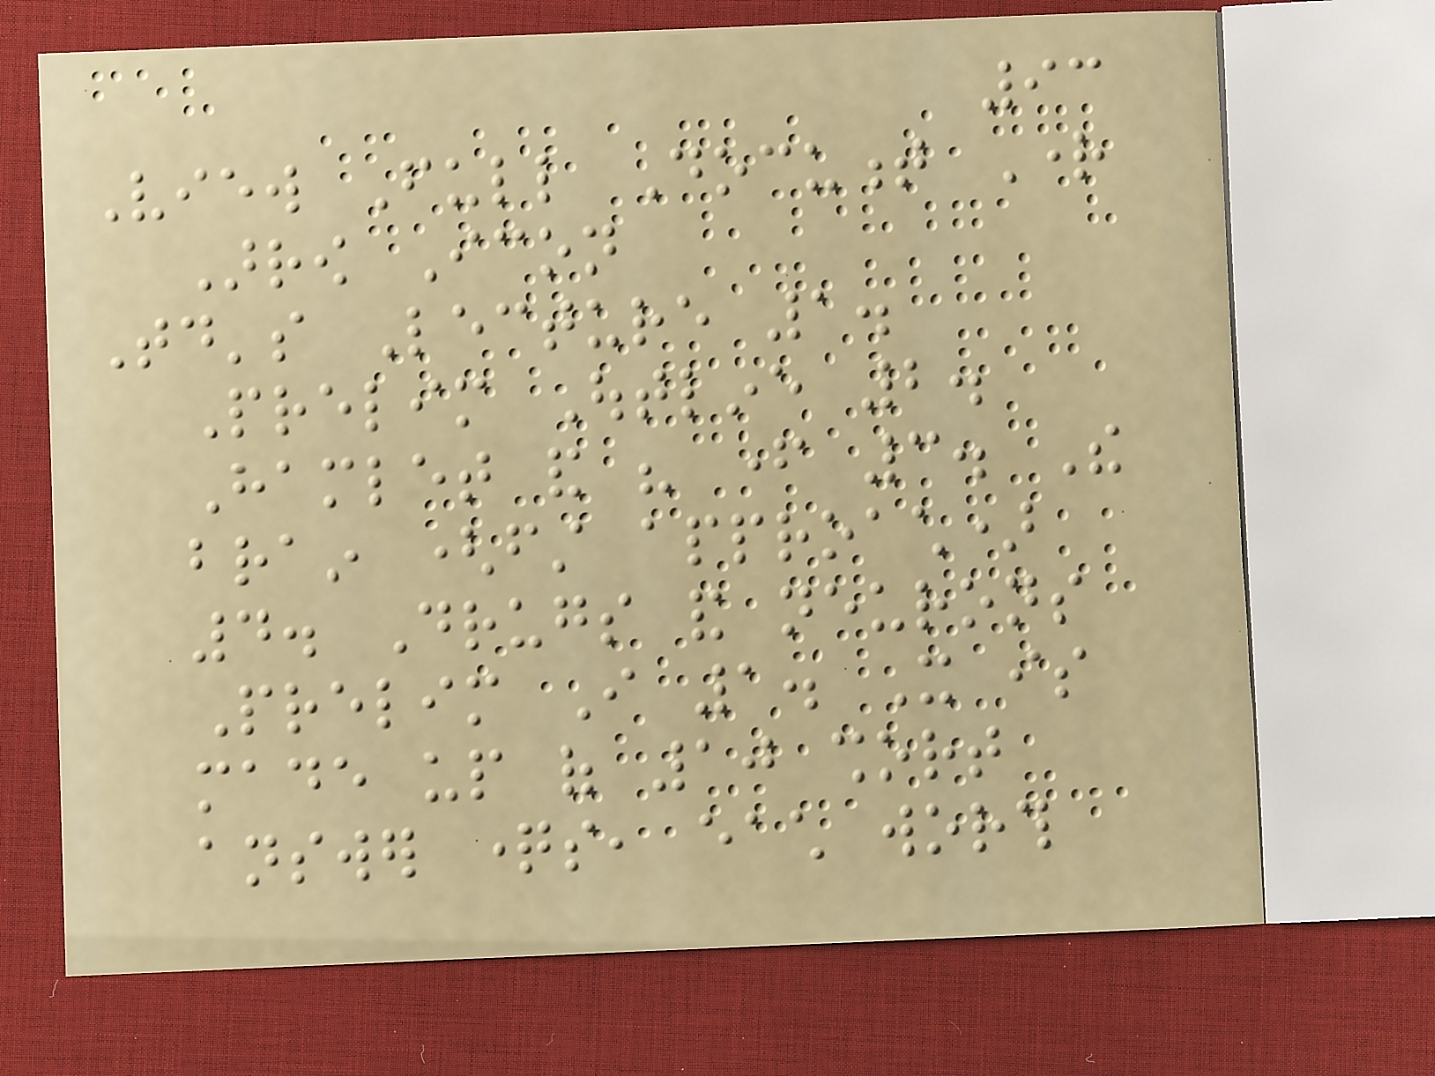93
View Full Document Right
Arrow Icon
Today's Lecture 1.
Prelim Outline 2.
Hamlet and his father 3. The
brain (first approach)
4. Drugs and neurons
Prelim I 1. It is
made up of 10 short
answer questions, each worth
